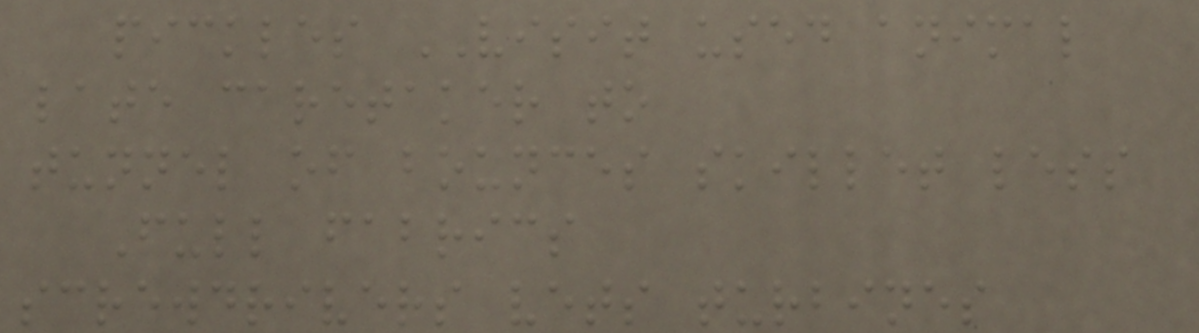pickles VISIT used animal
late caretaker to
tunnel of bounces skillet less
Full fabrics
screwdrivers vets turbines
